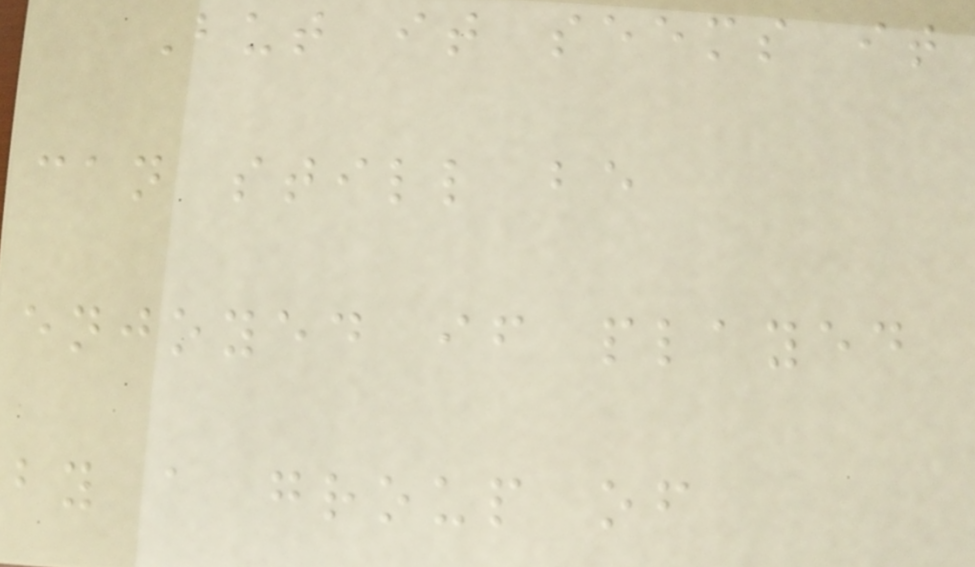But it seems it
can still be
enjoyed if played
by a group of
